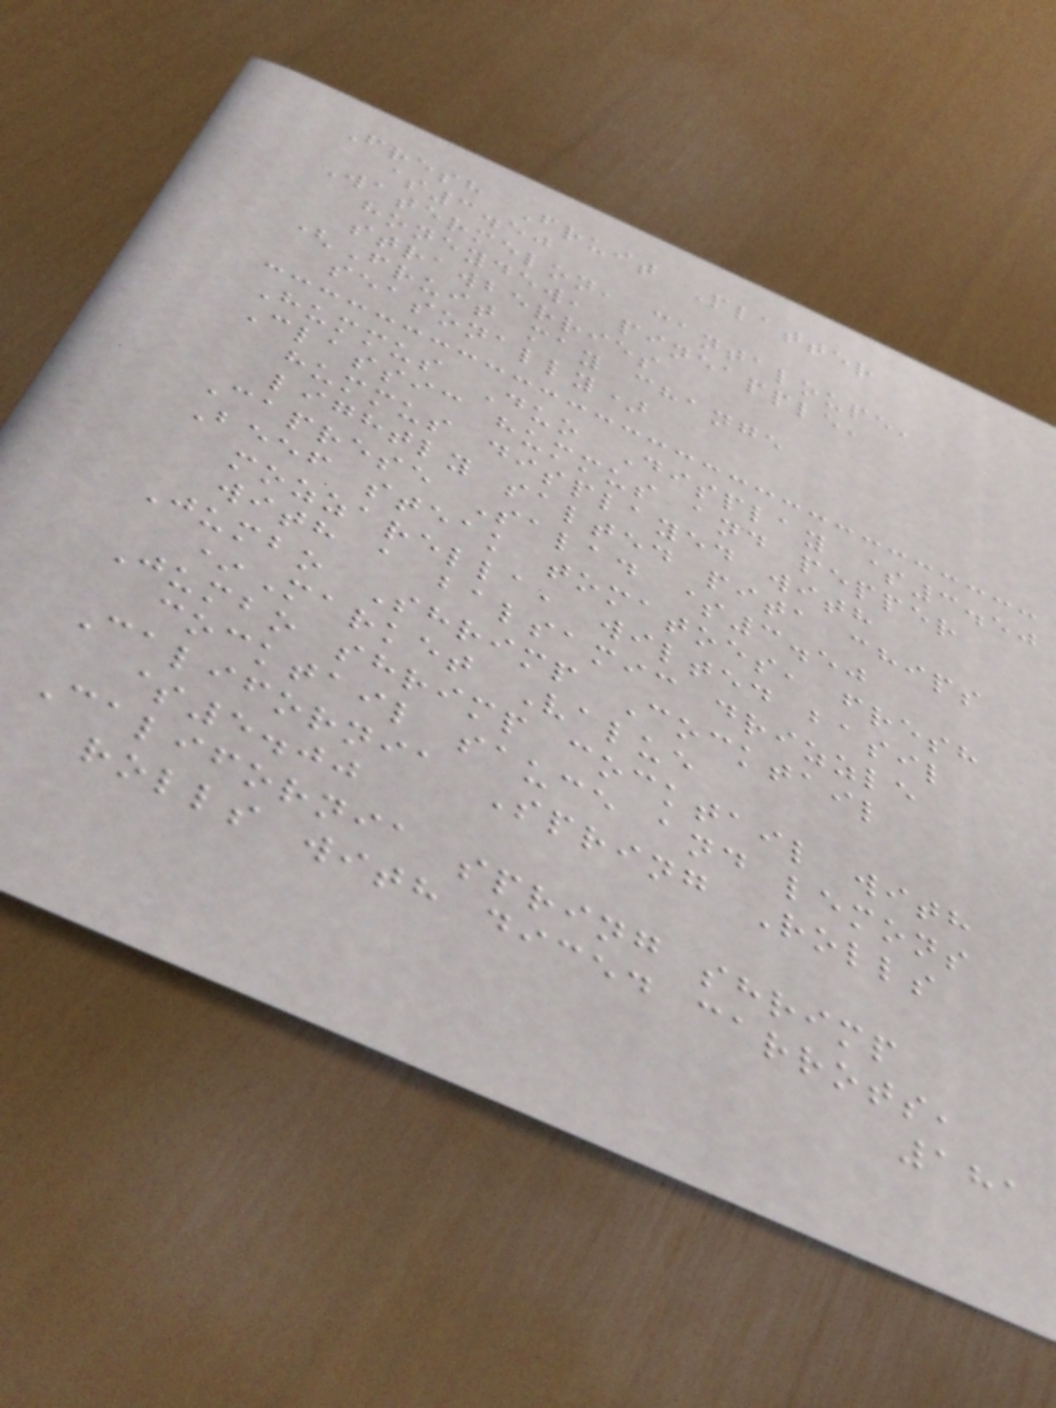Fresh Fruit Platter
$3.50
Watermelon, cantaloupe,
honeydew, pineapple,
strawberries
(Fruit may change
seasonally)
Hummus Duo Display $3.50
Classic hummus and pepper
hummus displayed with
lightly salted pita chips
Caprese Salad $3.50
Beef steak tomatoes, fresh
mozzarella, wilted basil
with a balsamic drizzle
Jumbo Shrimp Cocktail
*Market Value
Jumbo shrimp cocktail with
cocktail sauce and lemons
California Spring Rolls
$5.00
California spring shrimp
rolls with diced carrots,
181
